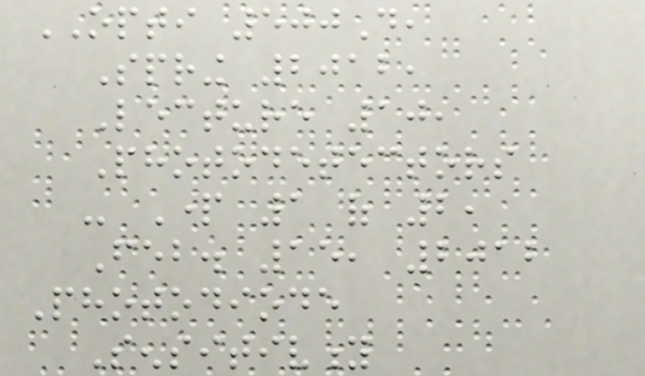OPTI 500D,
Spring 2012,
Lecture 10,
Photodetectors
- Part 1 of 2,
Feb. 15, 2012
Photodiode
Sensitivity
